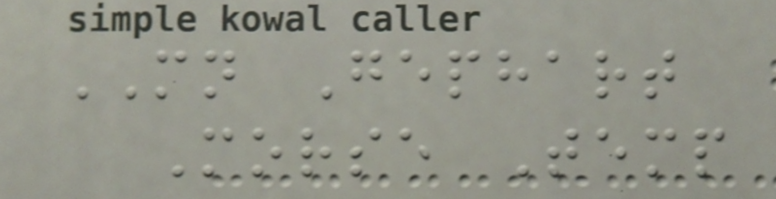MN Gephart
Morse Temp
